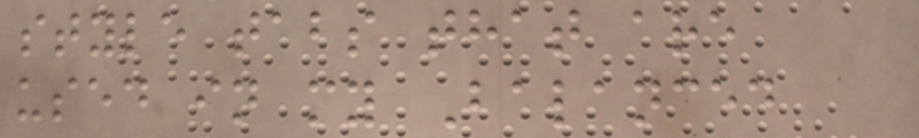style tabs that are
used in my Balanced
